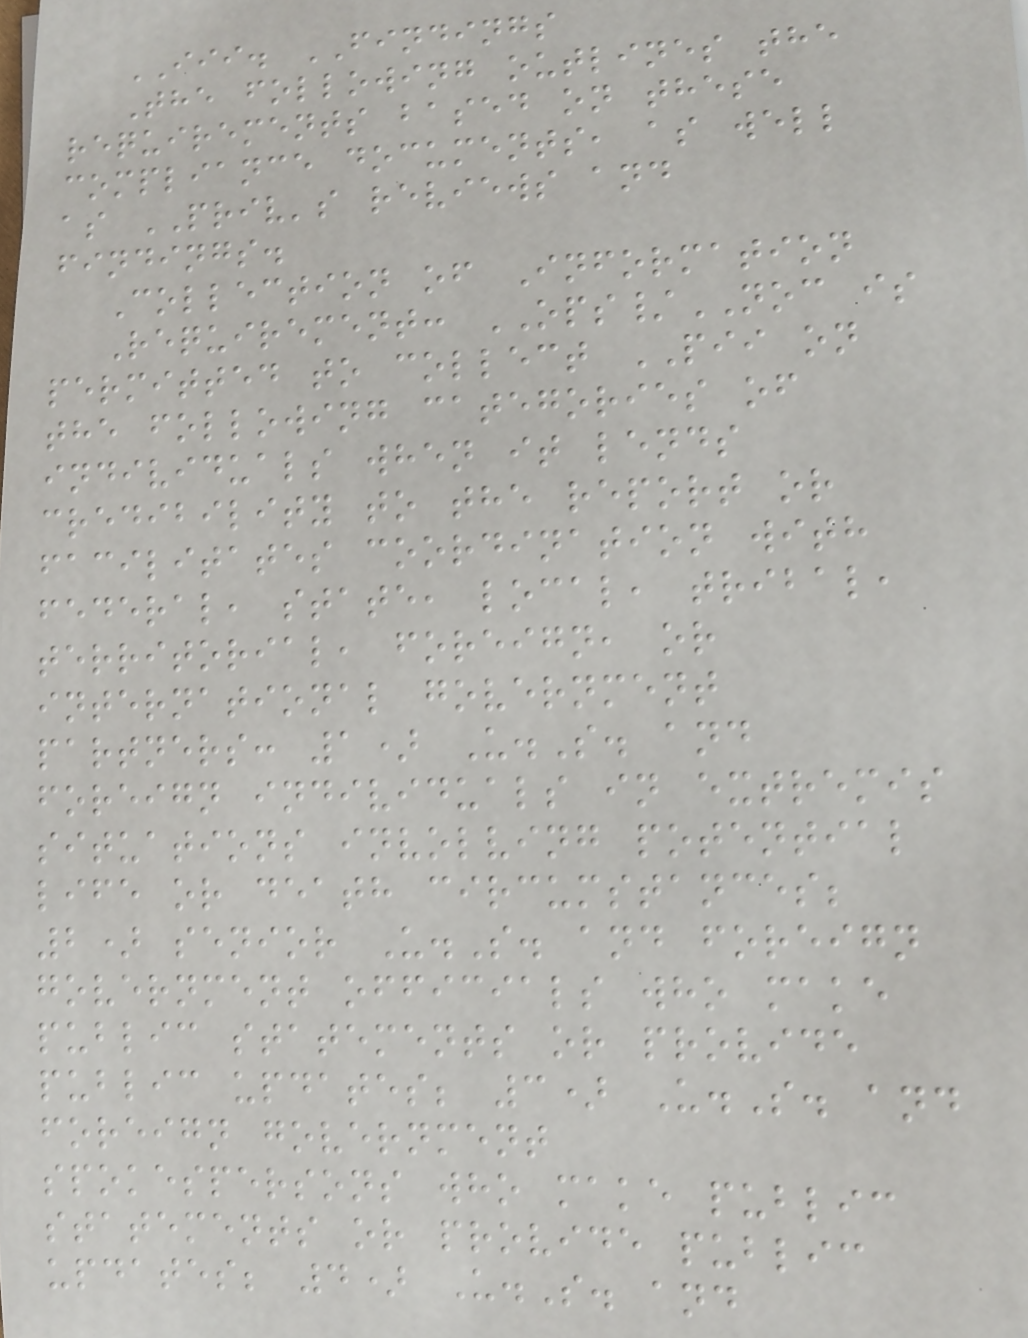III. FINDINGS
The following outlines the
requirements based on these
compliance documents, as well
as PRIV's reviews and
findings.
Collection of Information
Requirement: OPS/NOC is
permitted to collect PII on
the following categories of
individuals when it lends
credibility to the report or
facilitates coordination with
federal, state, local, tribal,
territorial, foreign, or
international government
partners: 1) U.S. and
foreign individuals in extremis
situations involving potential
life or death circumstances;
2) senior U.S. and foreign
government officials who make
public statements or provide
public updates; 3) U.S. and
foreign government
spokespersons who make public
statements or provide public
updates; 4) U.S. and
